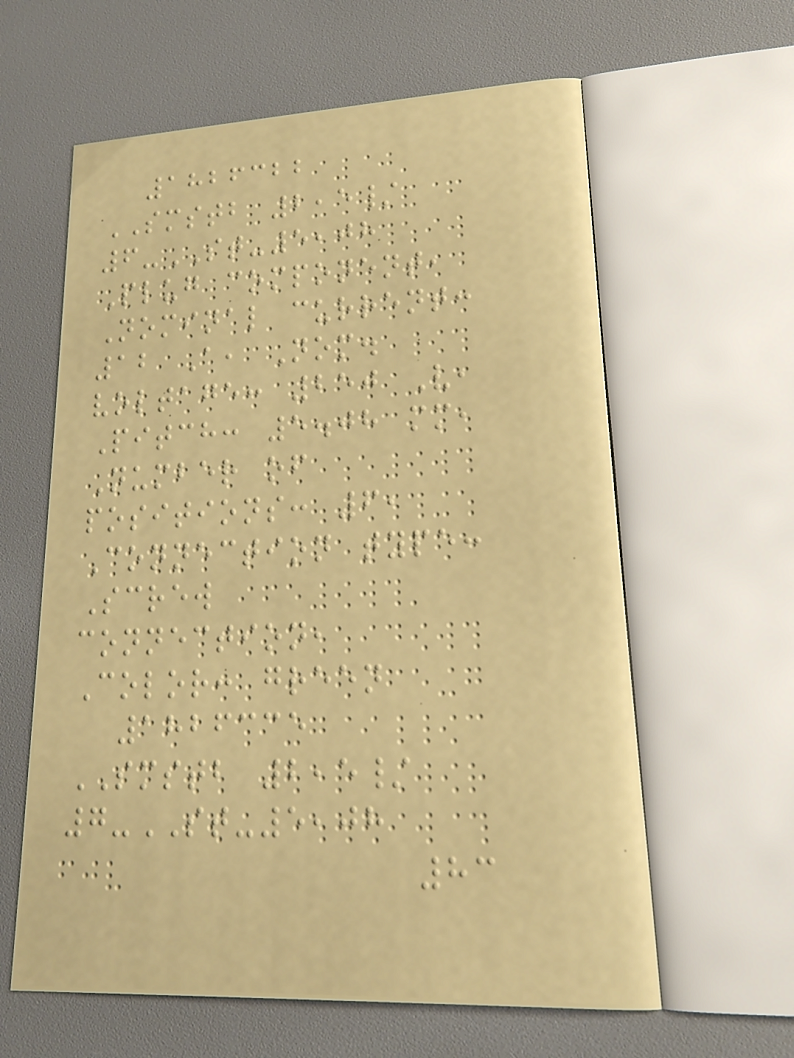1826322
SMSTB 2,5/
6-ST-5,08
Plug component,
Nominal current:
12 A, Nom.
voltage: 250 V,
Pitch: 5.08 mm,
Number of
positions: 6,
Connection type:
Screw
connection,
Color: green
1826335
SMSTB 2,5/
7-ST-5,08
83
